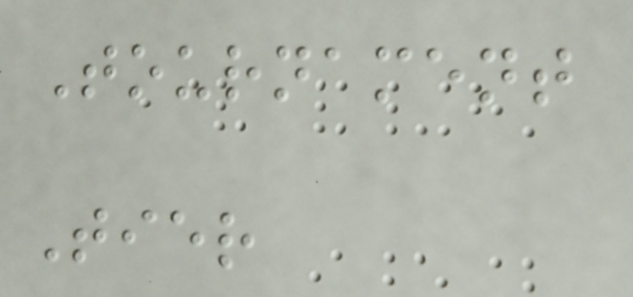Tournament
Tier
